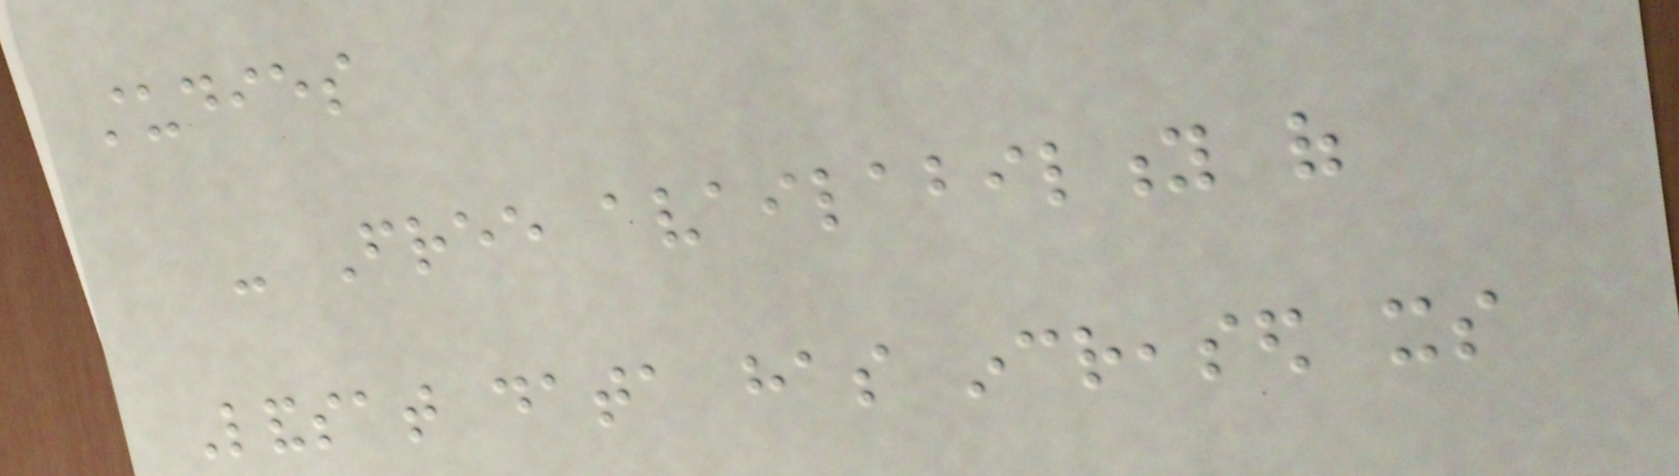studies
- Free availability of
Landsat data has increased its
